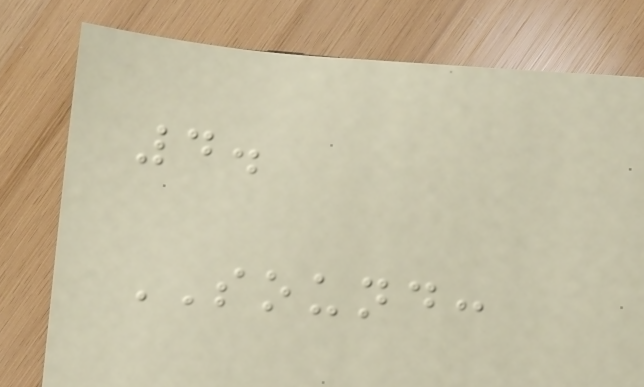4.
SOUND:
